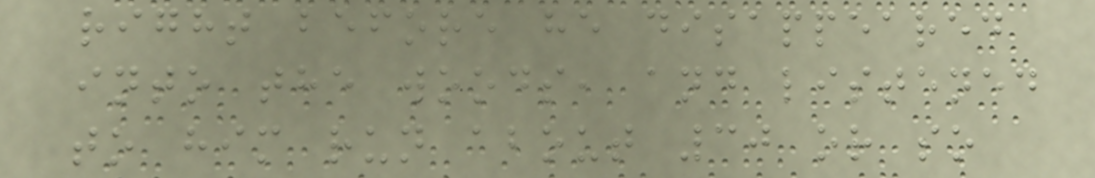right before he disappeared
into the woods, and listened
to him run about 30 or so
